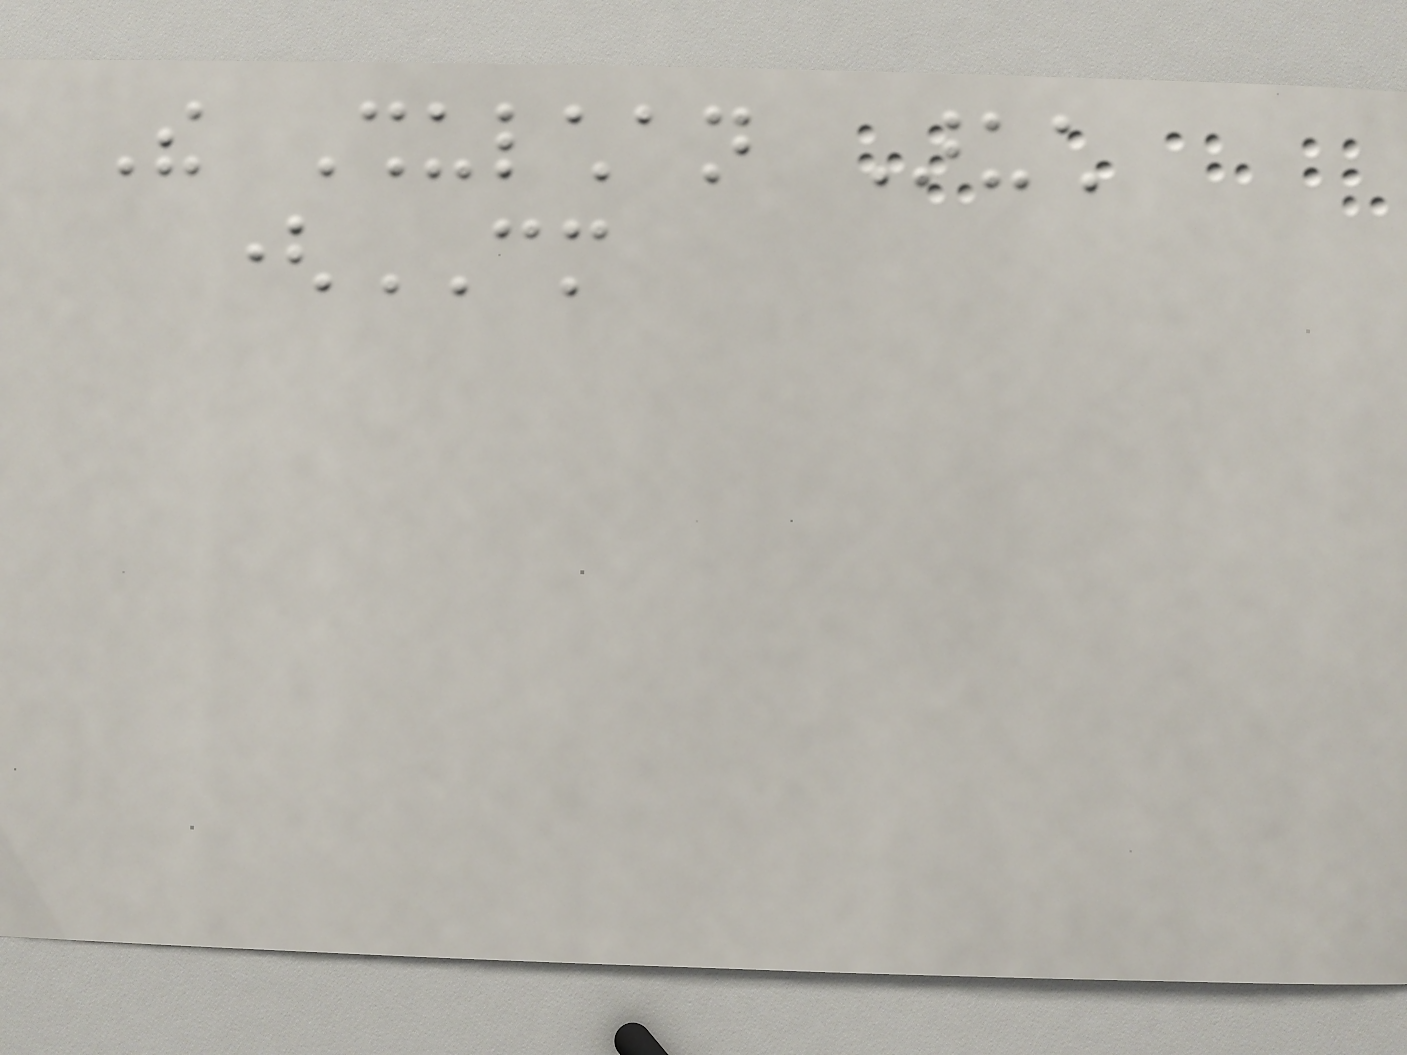The Shulchan Aruch
(CM
